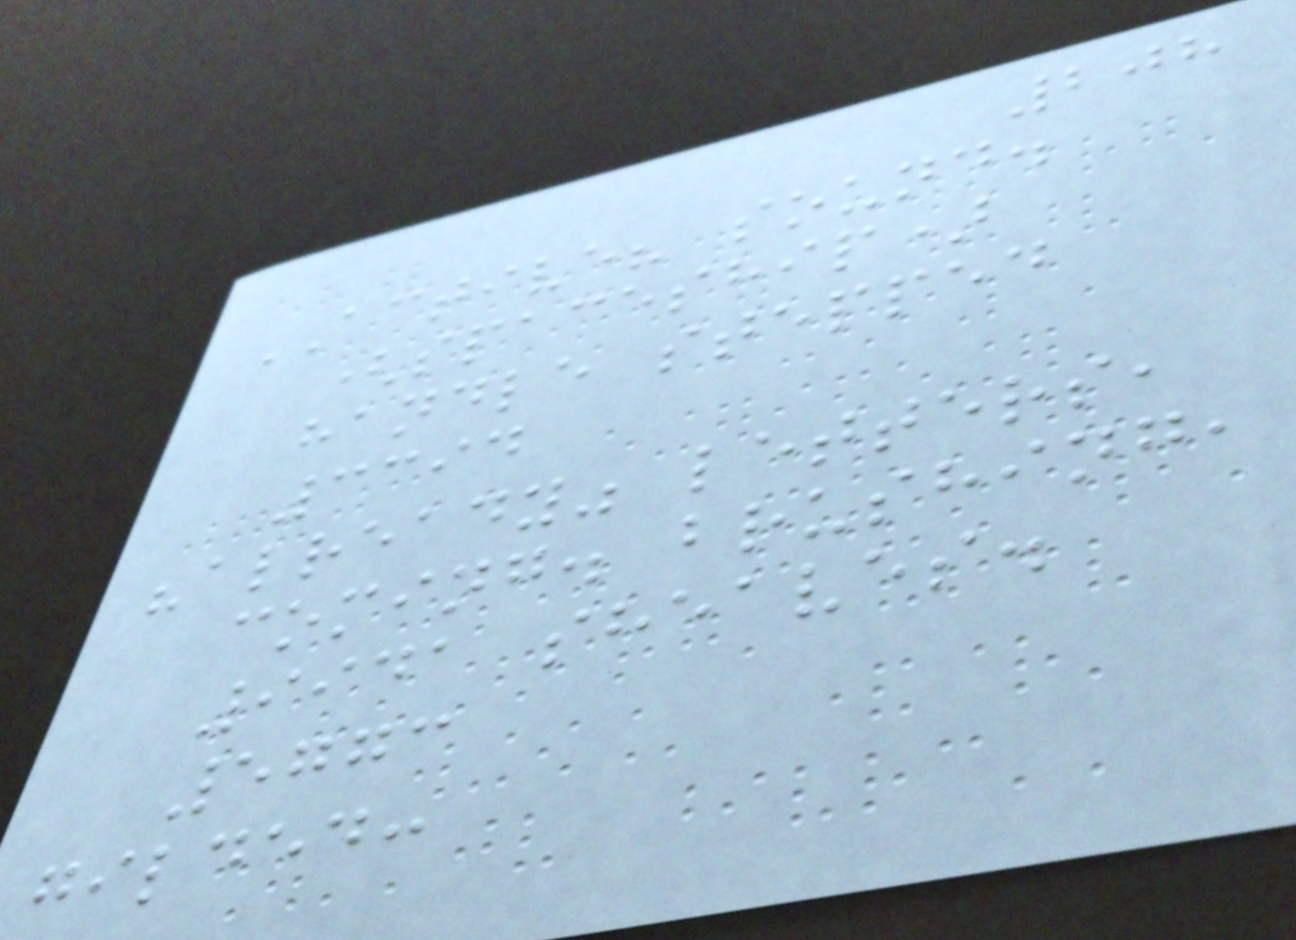208
ACTIVE? sound.
(spaceship)
handle stepped
3394
"already" letters,
coming. brushing,
9941 sheaves.
5773
gilded:
